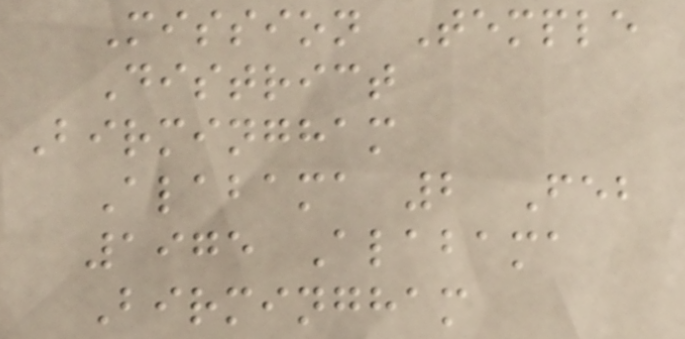Mission Temple
District
Birmingham
Alabama 2 Feb
1975 Alabama
Birmingham
